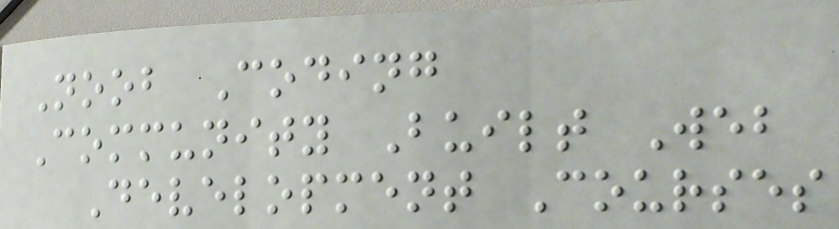Noob Coding
Community Built Web
Development Courses
